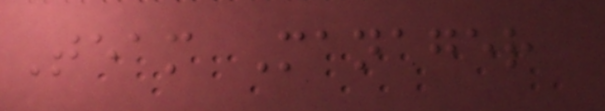Team Manager
